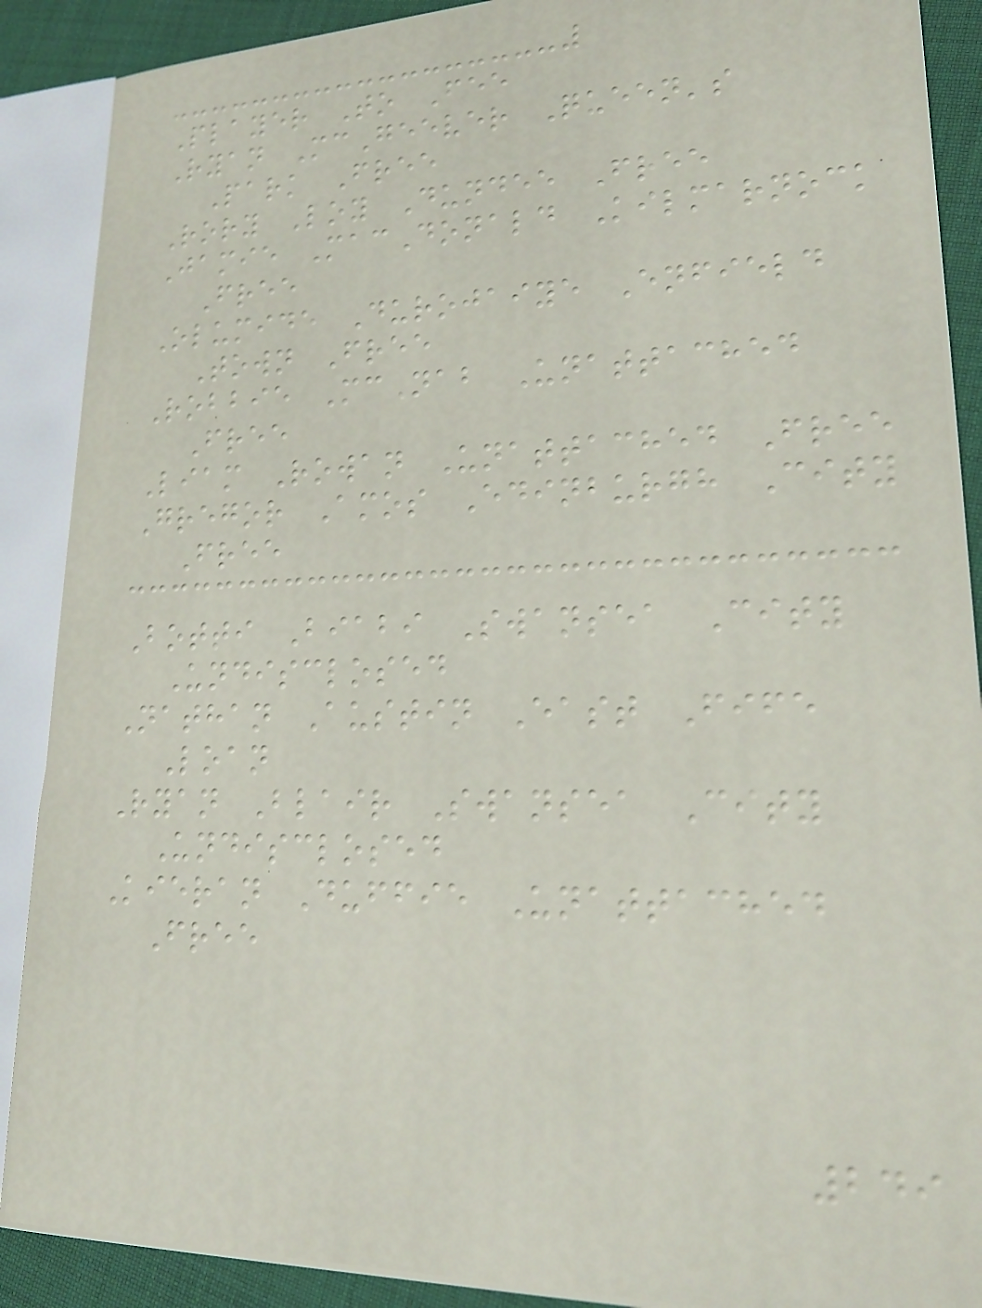Player To Fee
Ryan McGeever Queen's
Park Free
Rory Loy Dundee Free
Jamie MacDonald Kilmarnock
Free
Olumide Durojaiye Enfield
Town Free
Robbie McNab Unattached
Free
Liam Rowan Unattached Free
Gregor Amos Edinburgh City
Free
Botti Biabi Swansea City
Undisclosed
Nathan Austin East Fife
Loan
Ryan Blair Swansea City
Undisclosed
Kieran Duffie Unattached
Free
249
